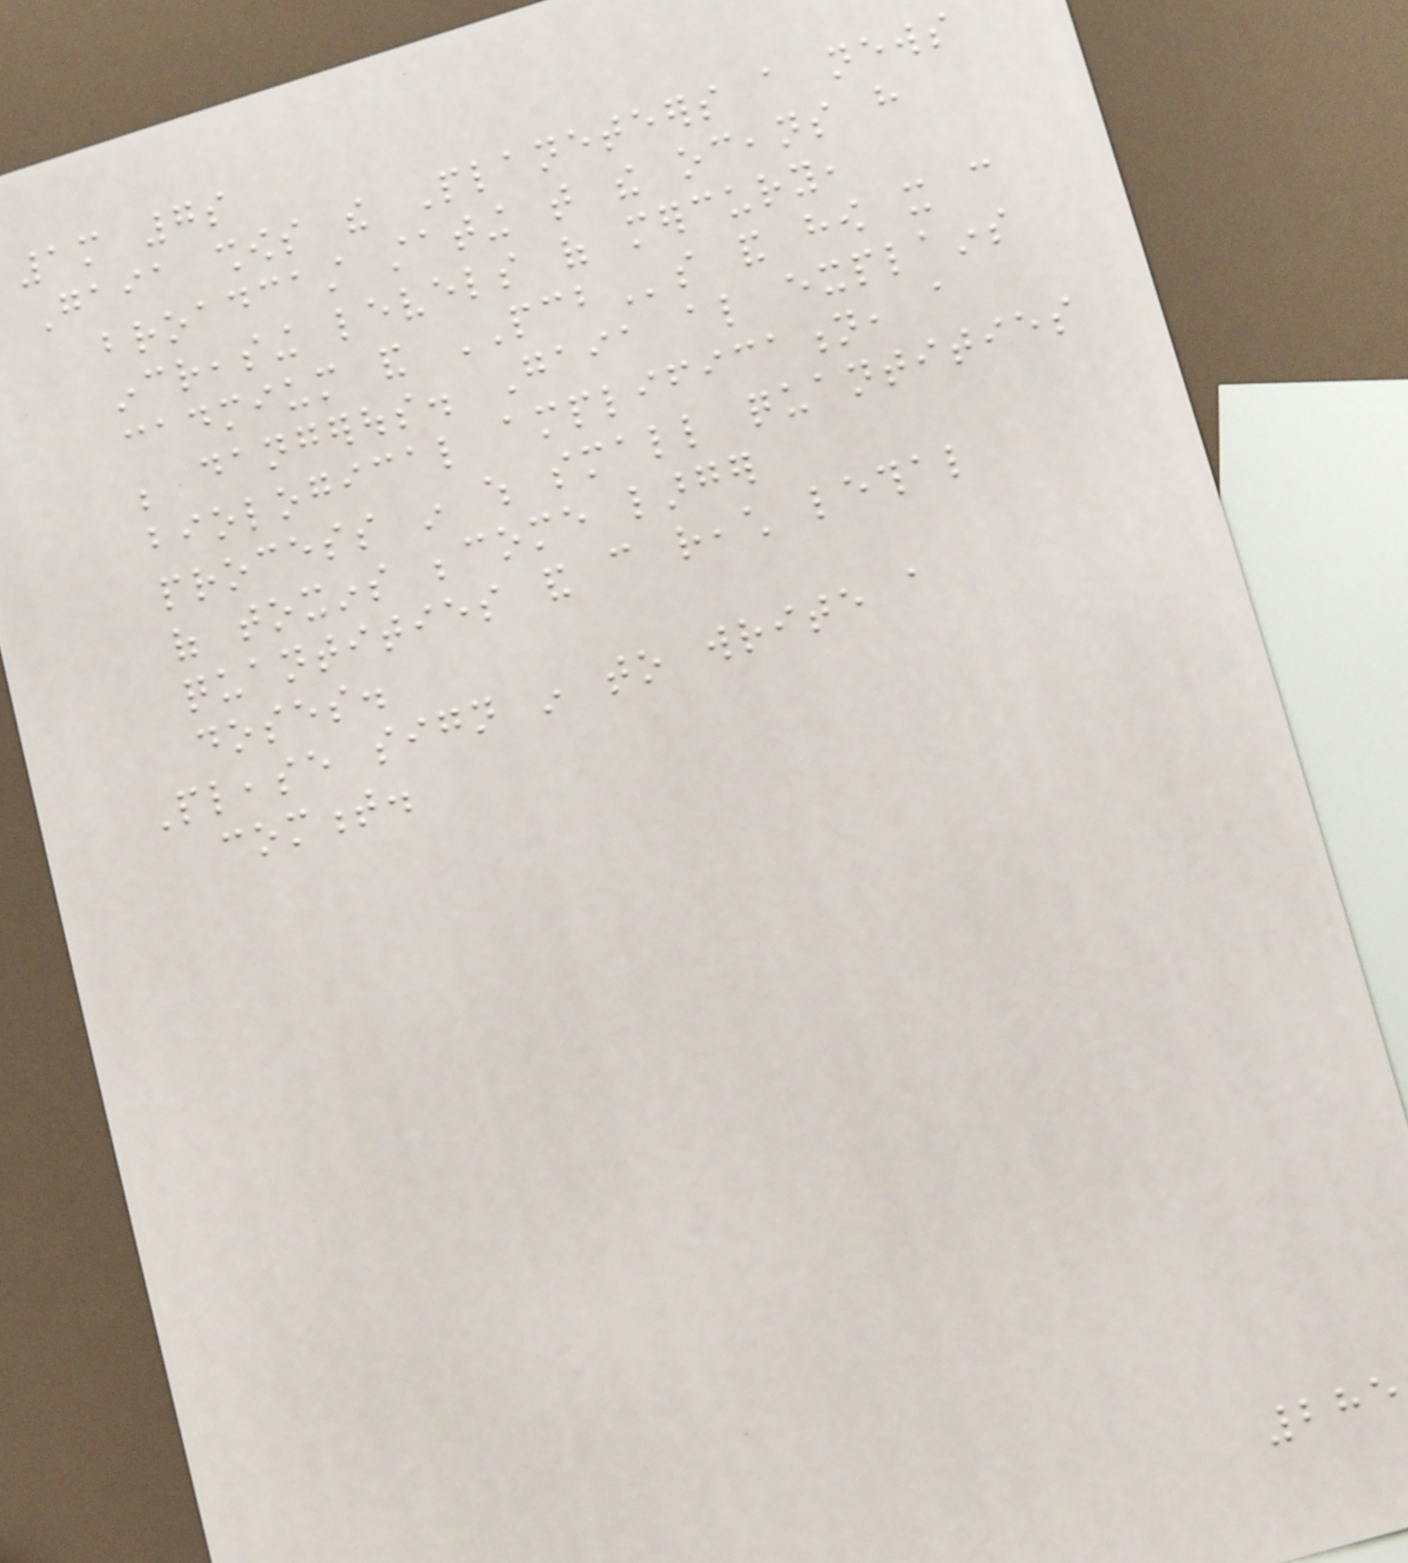1m 7s
Gaia shows the Planeteers a news
broadcast stating that the oceans have
increasing levels of mercury,
cadmium and PCBs and how it can
be dangerous. Gaia also explains
biological amplification, a
process in which small quantities
of toxins become larger
quantities and can reach lethal
doses.
Please sign in to write a
comment.
285
